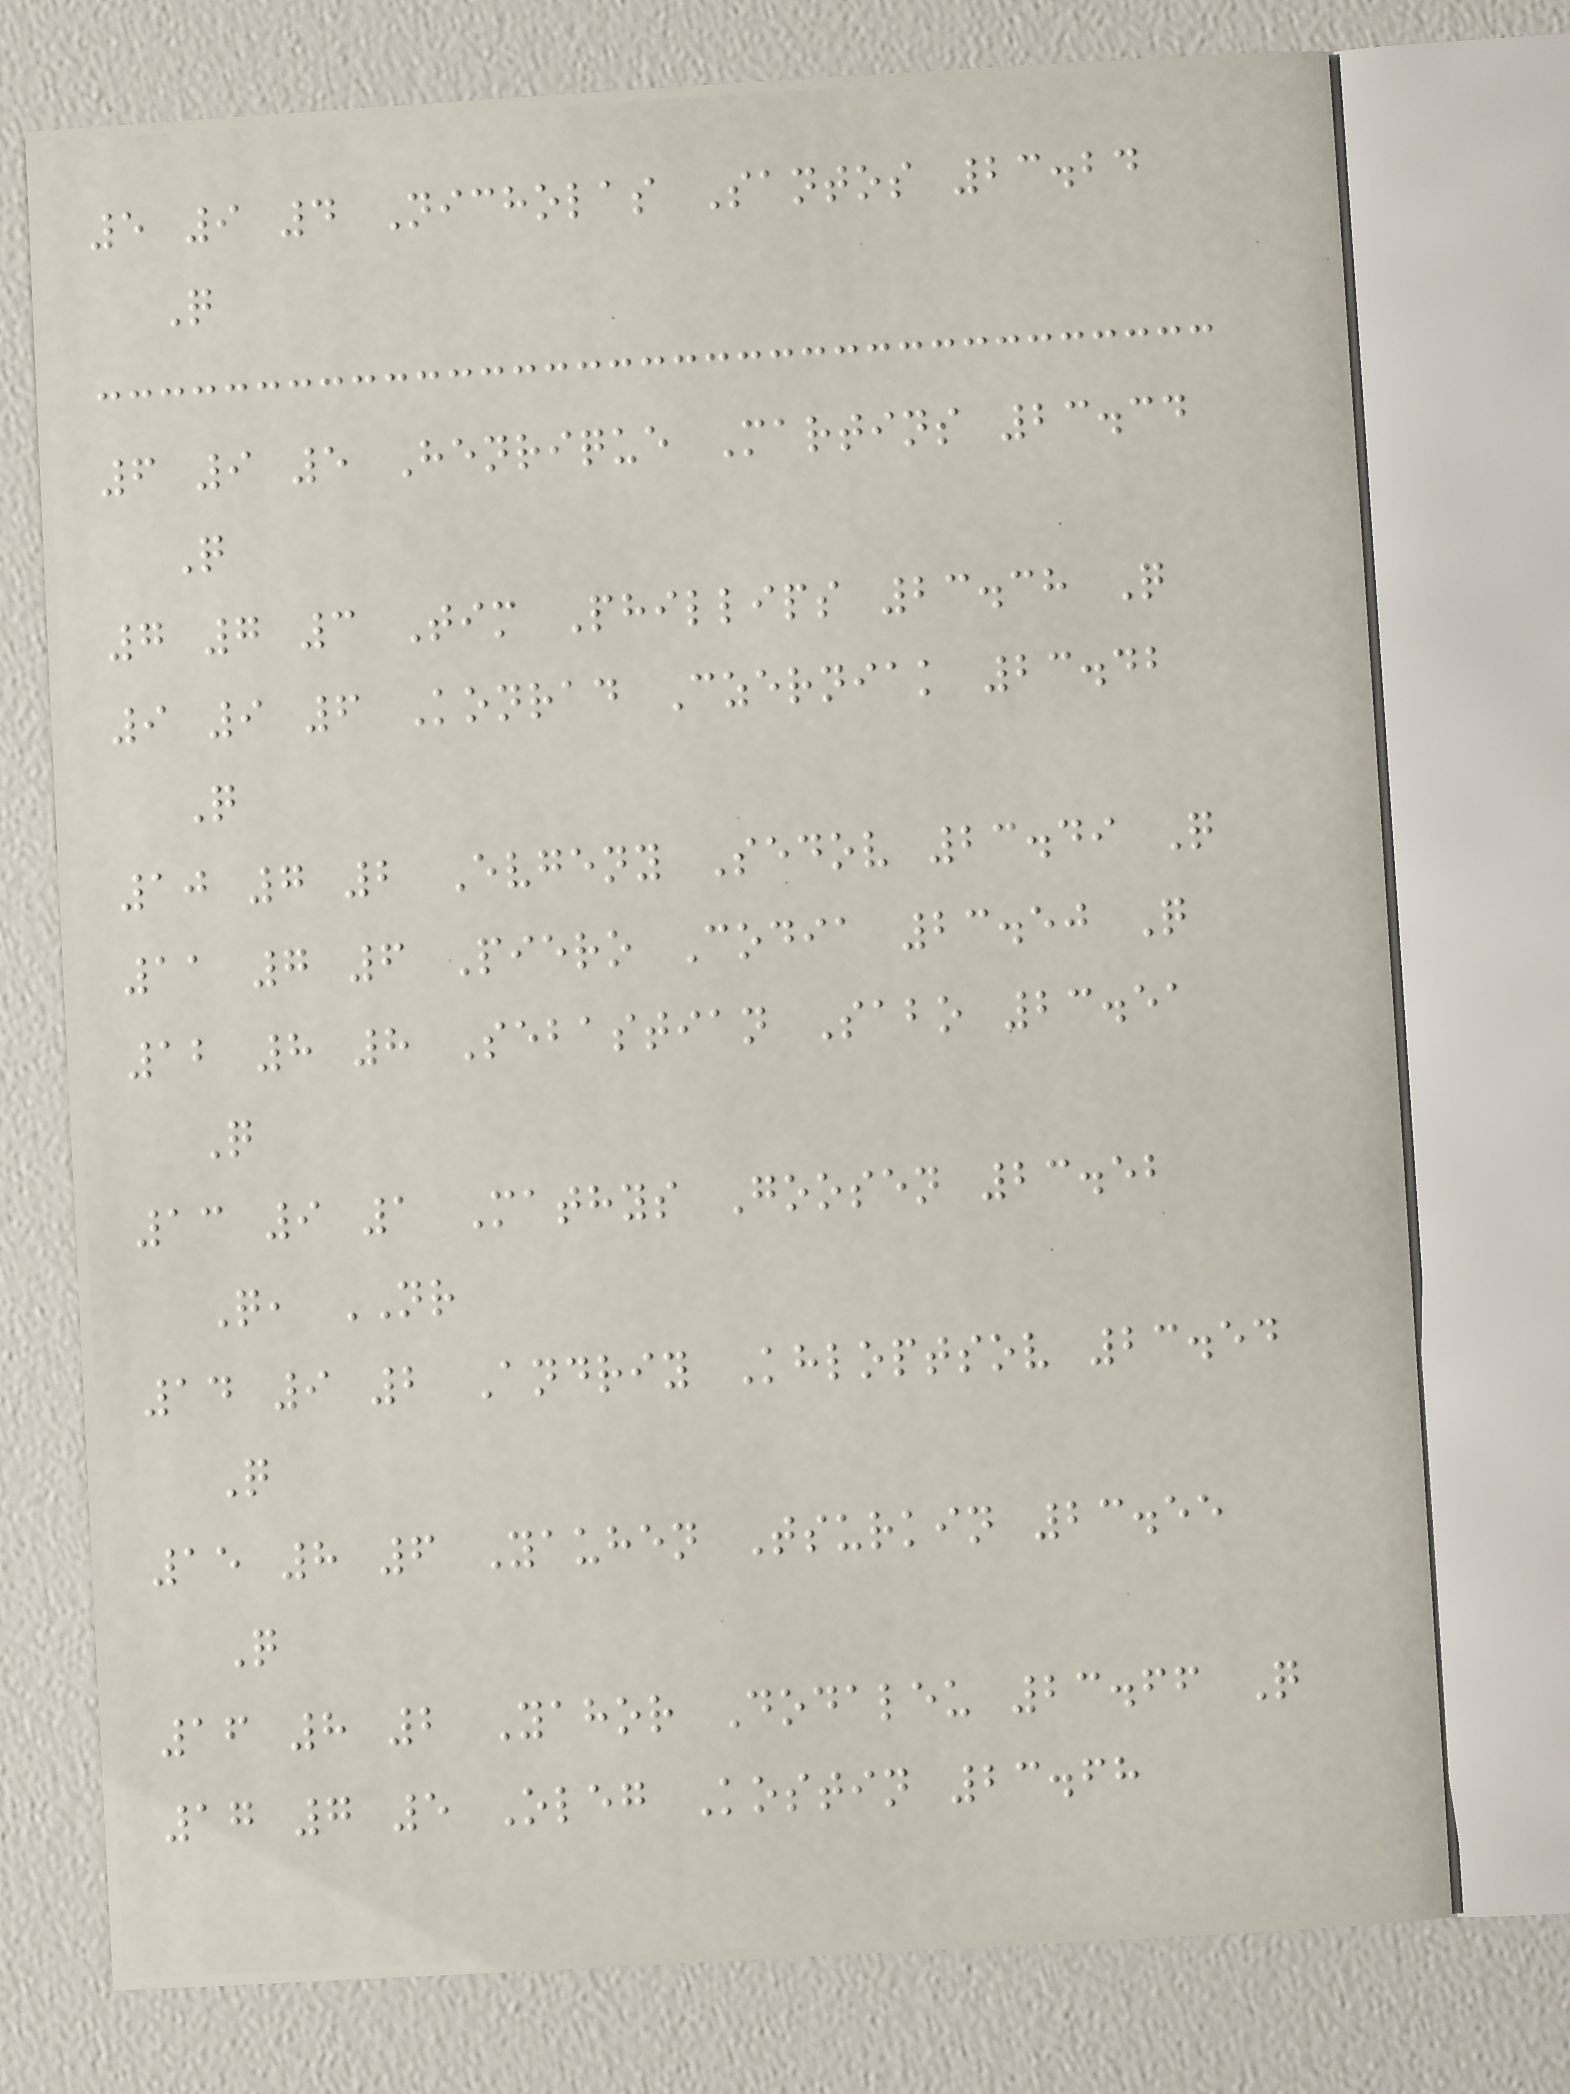5 9 4 Nicholas Santos 23.24
Q
6 9 5 Henrique Martins 23.34
Q
7 7 3 Tim Phillips 23.38 Q
9 9 6 Konrad Czerniak 23.42
Q
10 7 2 Evgeny Sedov 23.49 Q
11 7 6 Piero Codia 23.50 Q
12 8 8 Sebastian Sabo 23.51
Q
13 9 1 Mathys Goosen 23.52
Q, NR
14 9 2 Andriy Khloptsov 23.54
Q
15 8 6 Yauhen Tsurkin 23.55
Q
16 8 2 Yahor Dodaleu 23.66 Q
17 7 5 Oleg Kostin 23.68
